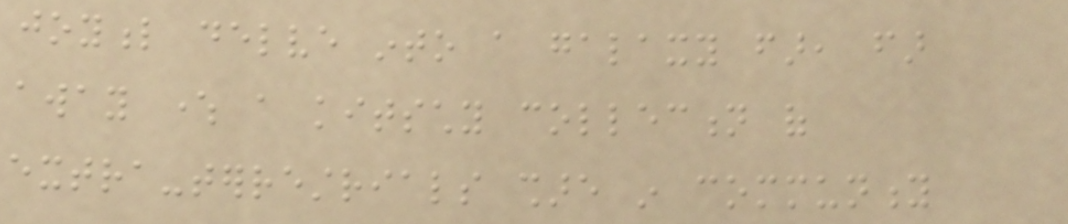joyful delve into a galaxy far, far
away where a kitschy collection of
extra-terrestrials share in community
